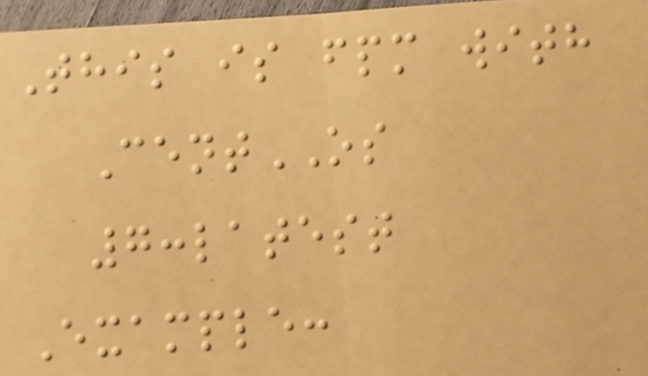This is fpm with
CentOS
7:latest
Example:
